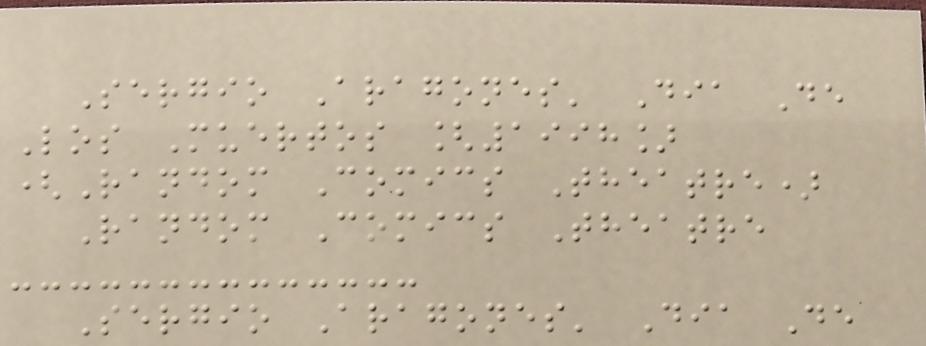Sergio Aragones' Dia De
Los Muertos [1998]
(Random Comics Theatre)
Random Comics Theatre
Sergio Aragones' Dia De
